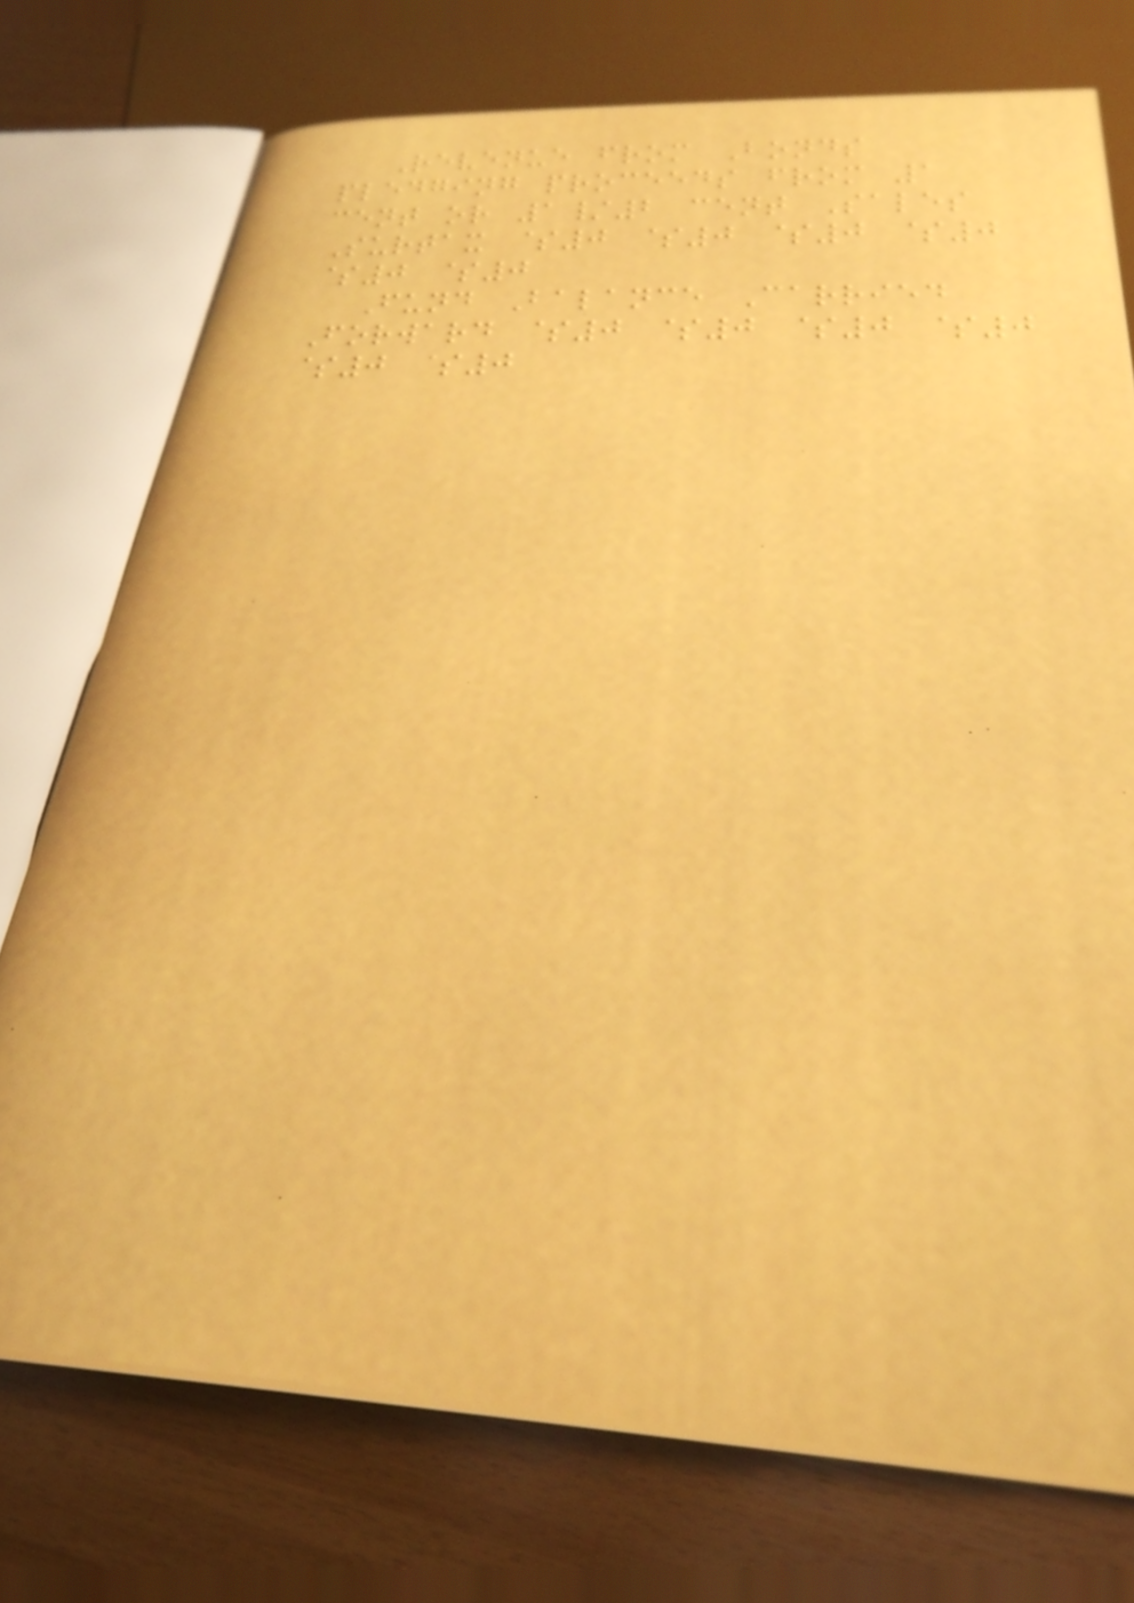Revenue from Bonds
pledging proceeds from 1
cent or 1/2 cent Sales
Surtax $0 $0 $0 $0
$0 $0
Fund Balance Carried
Forward $0 $0 $0 $0
$0 $0
